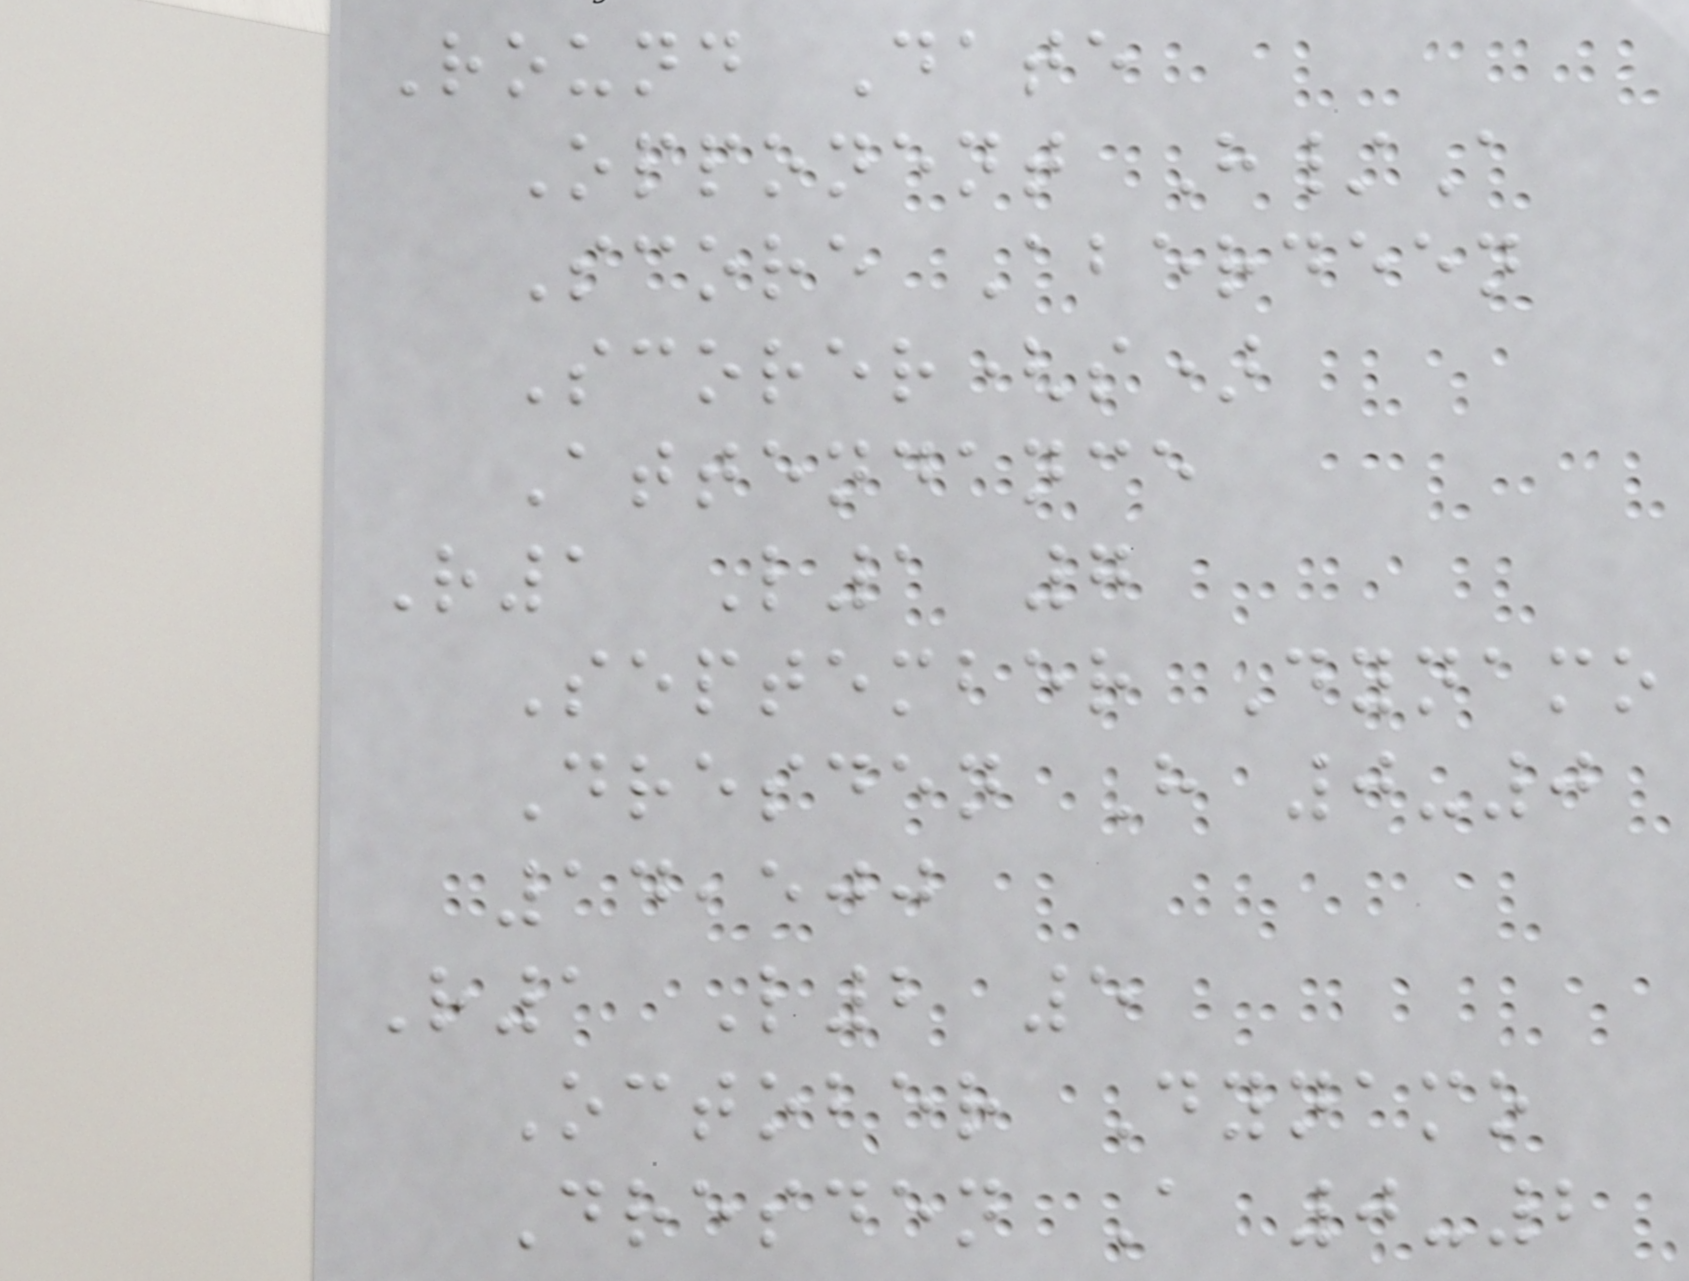Round Date
Opponent H/A
Score Aberdeen
Scorer(s)
Attendance
R1 L1 7
September Dynamo
Dresden H 0-0
14,500
R1 L2 5
October Dynamo
Dresden A 0-2
